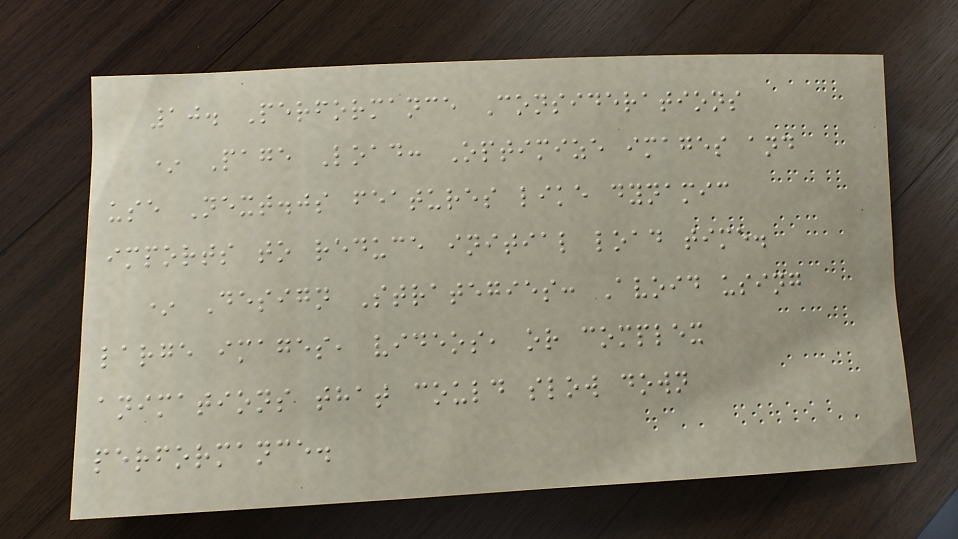10. Performance Considerations
* Page Load: Optimize images and
use Next.js features like dynamic
imports to reduce initial load time.
* Design Strategies: Avoid using
large images, videos, or complex
animations that could slow down
performance.
